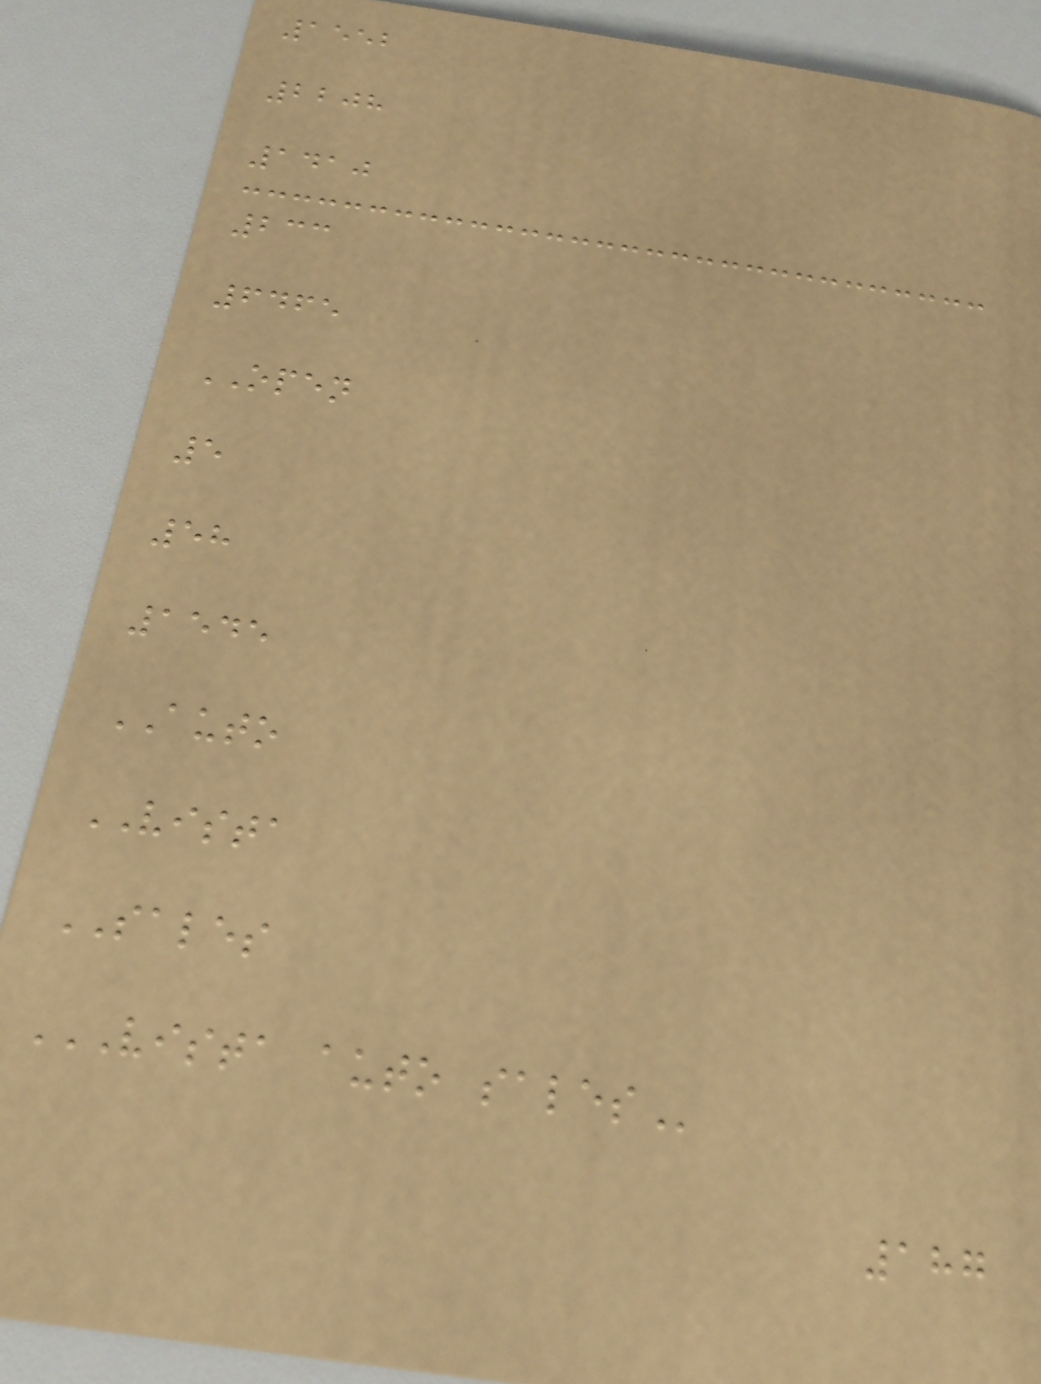1552
2208
1410
233
6465
OPEN
5
58
1545
AUTO
VISTA
SALES
VISTA AUTO SALES
187
